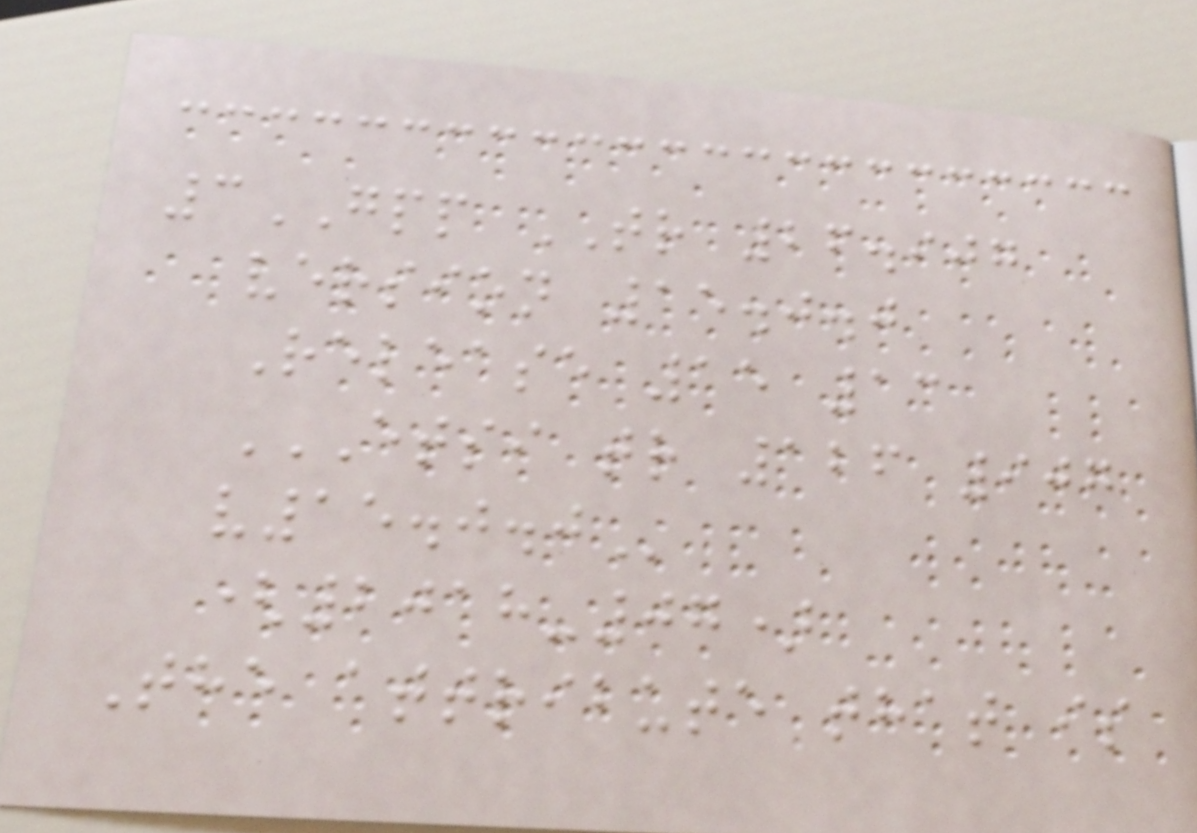3GPP TR 26.907
version 15.0.0
Release 15 13
ETSI TR 126 907
V15.0.0
(2018-07)
The attribute that is
